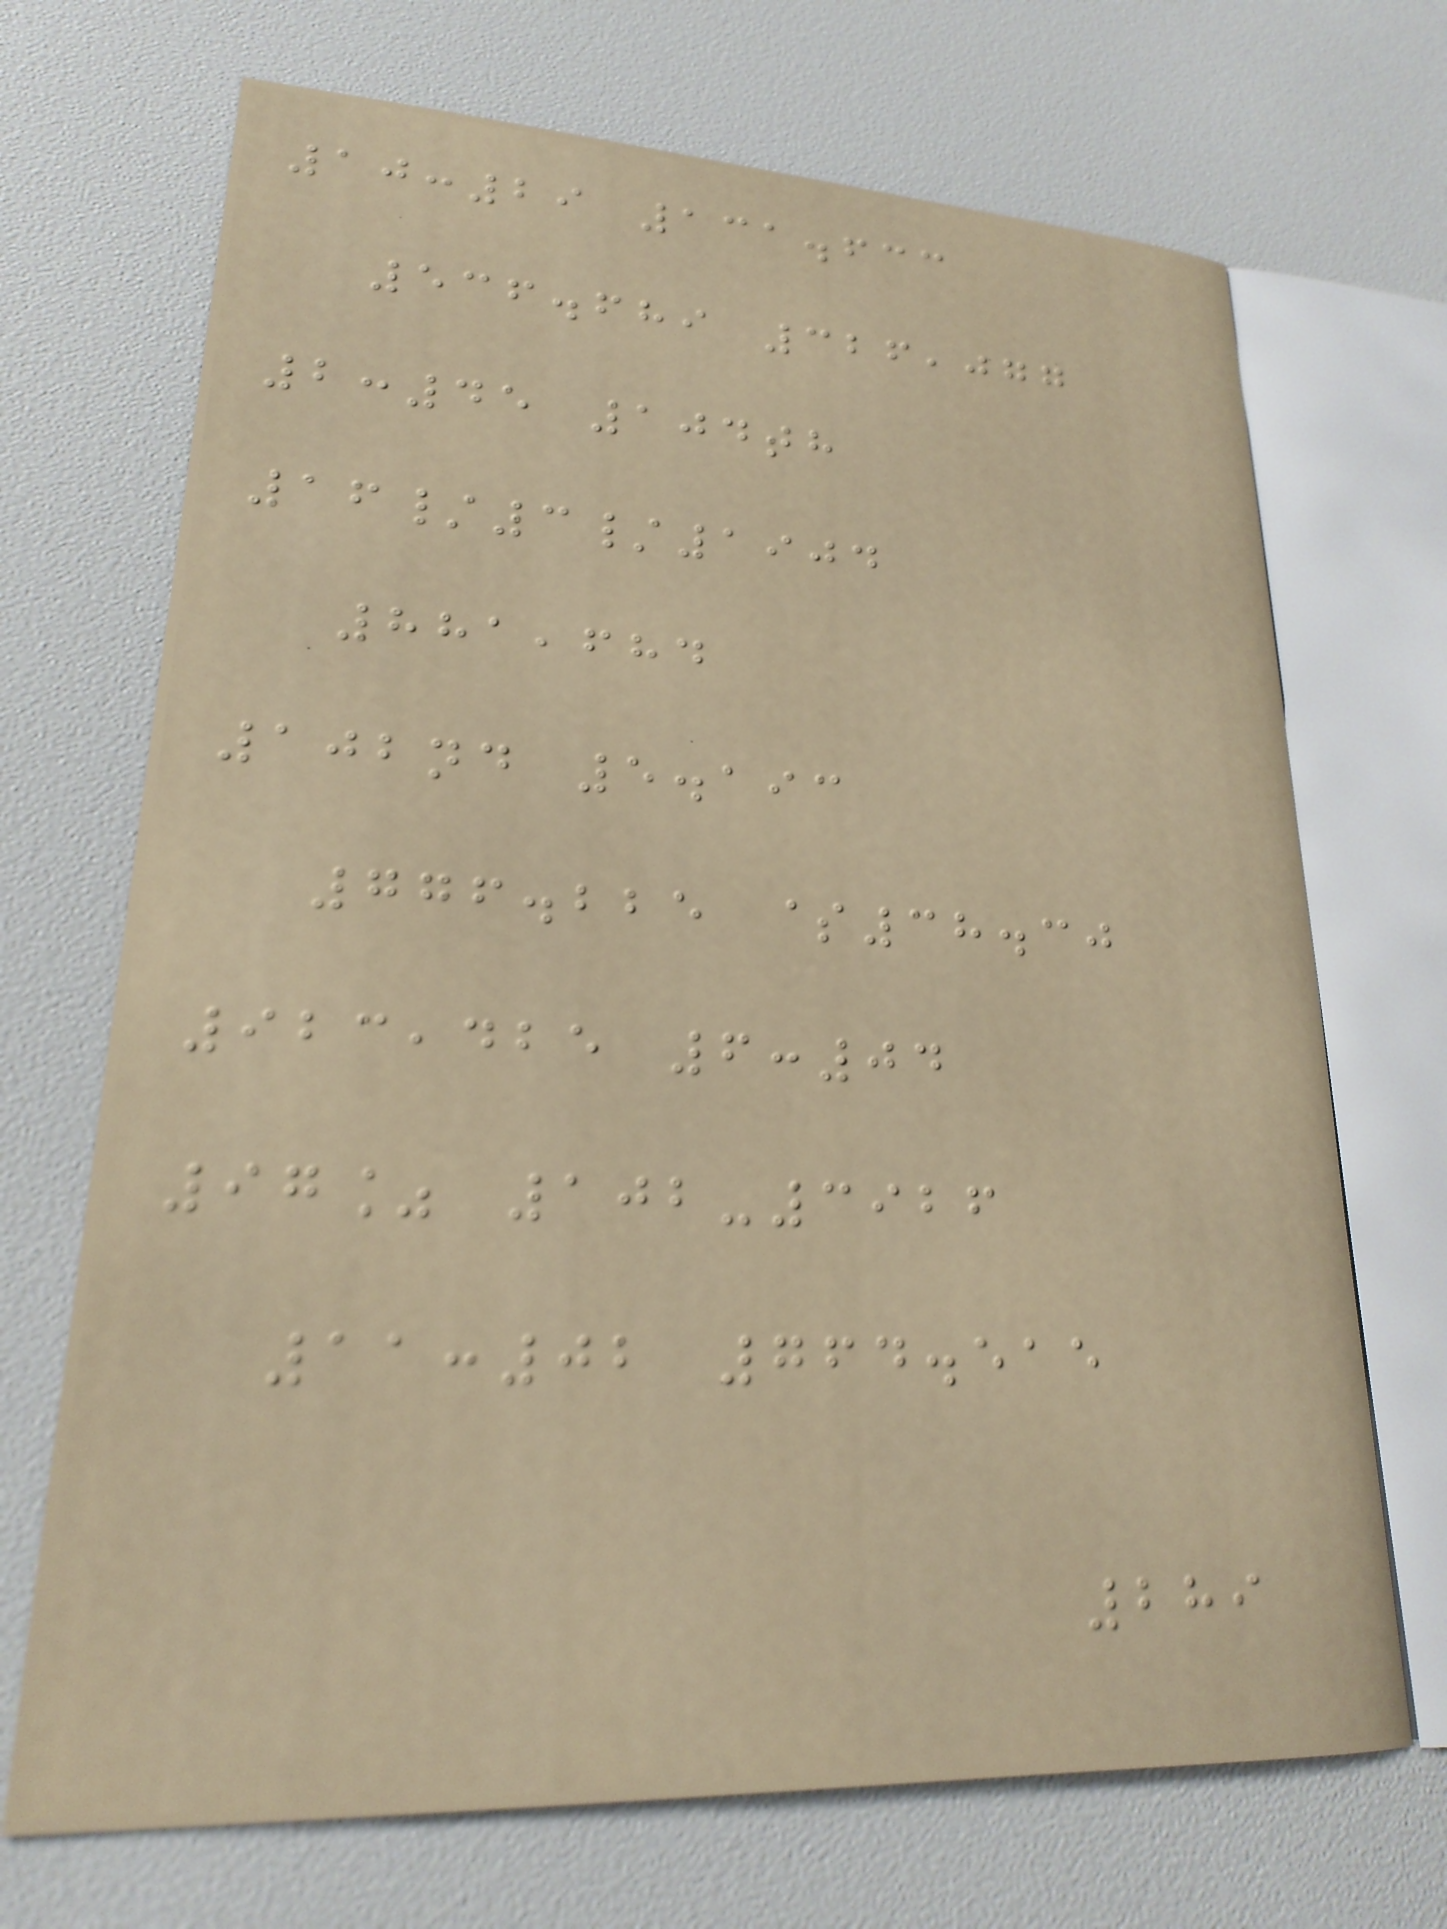10:29 131.633
536.689 326,077
2:45 104th
16/3/1904
881,684
102nd 5.193
776.225 $38.30
923,425 6:04
97% 102-3926
11:02 764.515
289
